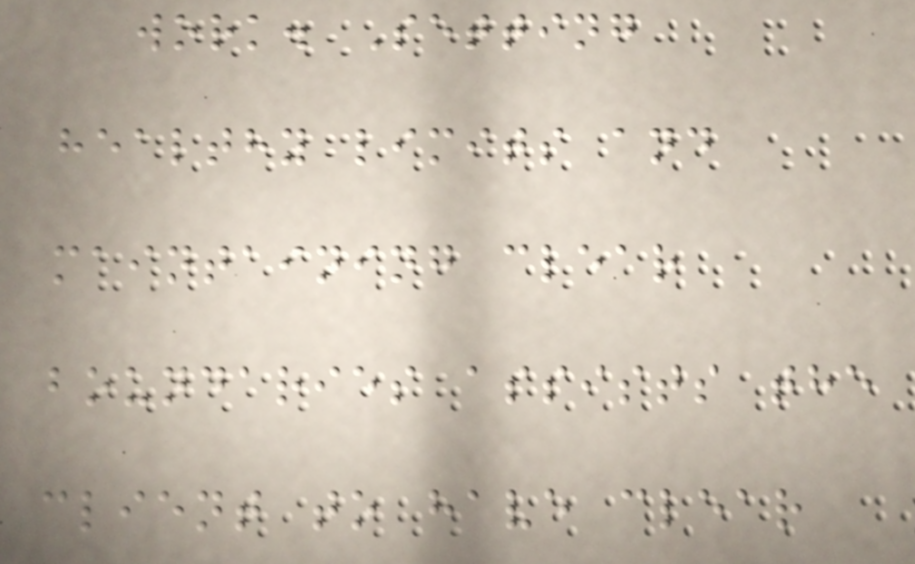work. Setting
healthy limits and
maintaining clear
boundaries assists the
client to have clear
